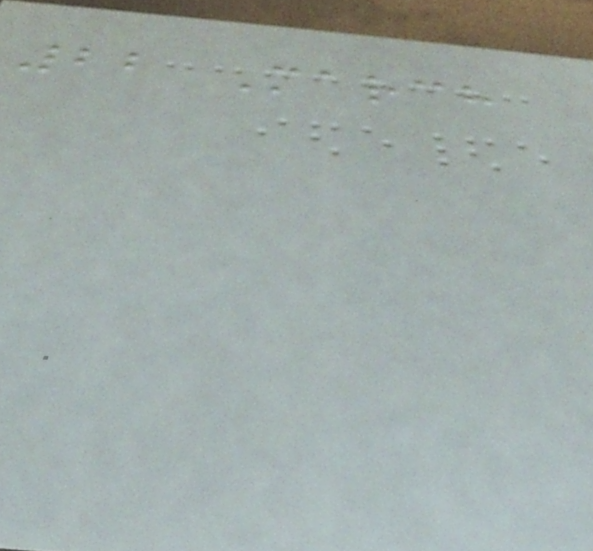22 March
